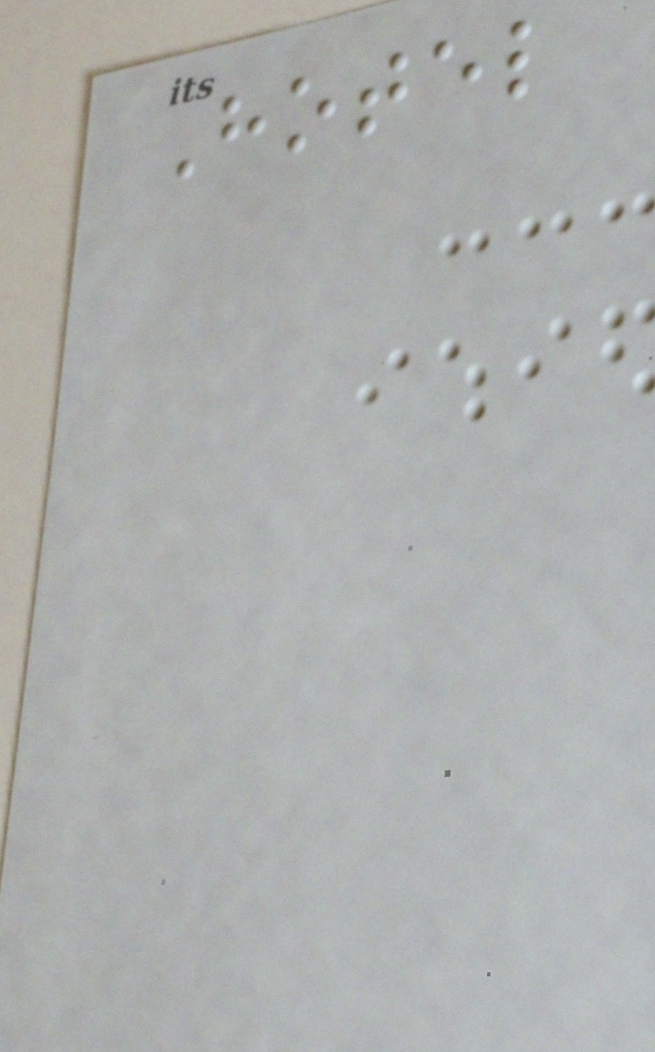Hotel
